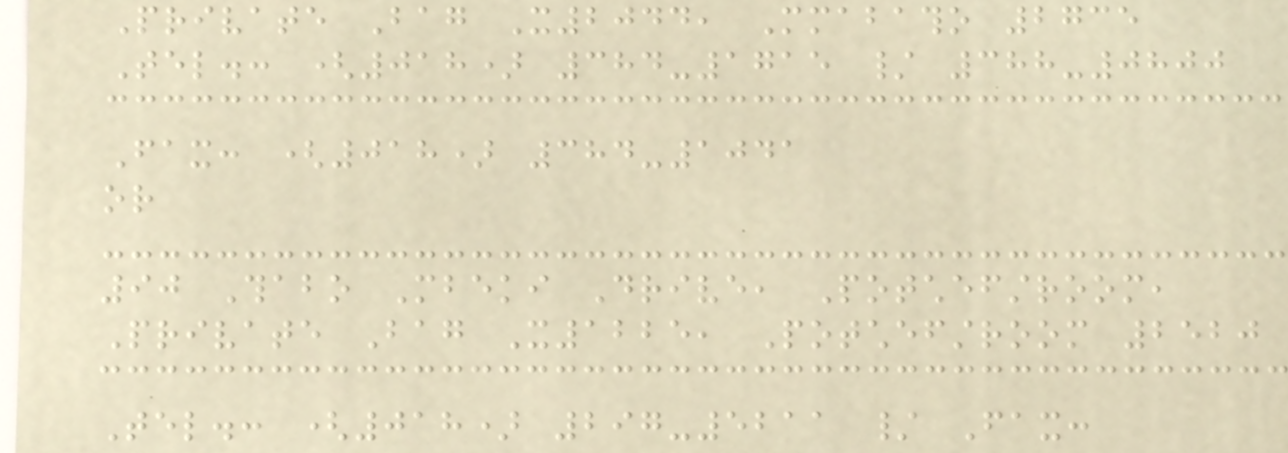Private Bag X2044, Mmabatho 2735
Tel.: (018) 384-1715 / 388-0800
Fax: (018) 384-1041
or
90 Thabo Mbeki Drive, Potchefstroom,
Private Bag X1225, Potchefstroom 2520
Tel.: (018) 297-5211 / Fax:
